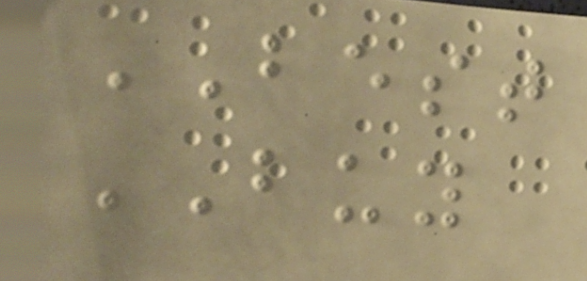BEST
BUY
